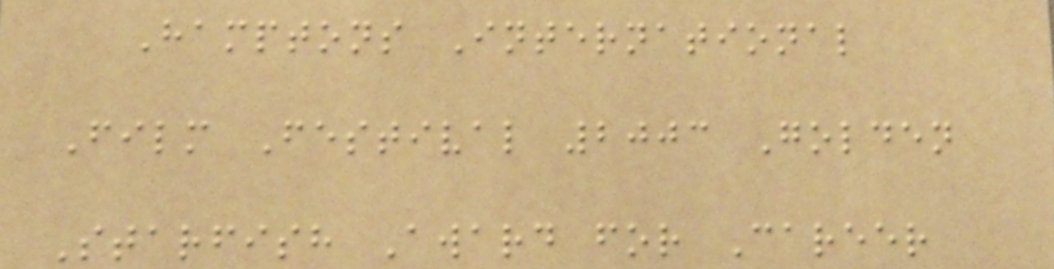Hamptons International
Film Festival 2003 Golden
Starfish Award for Career
